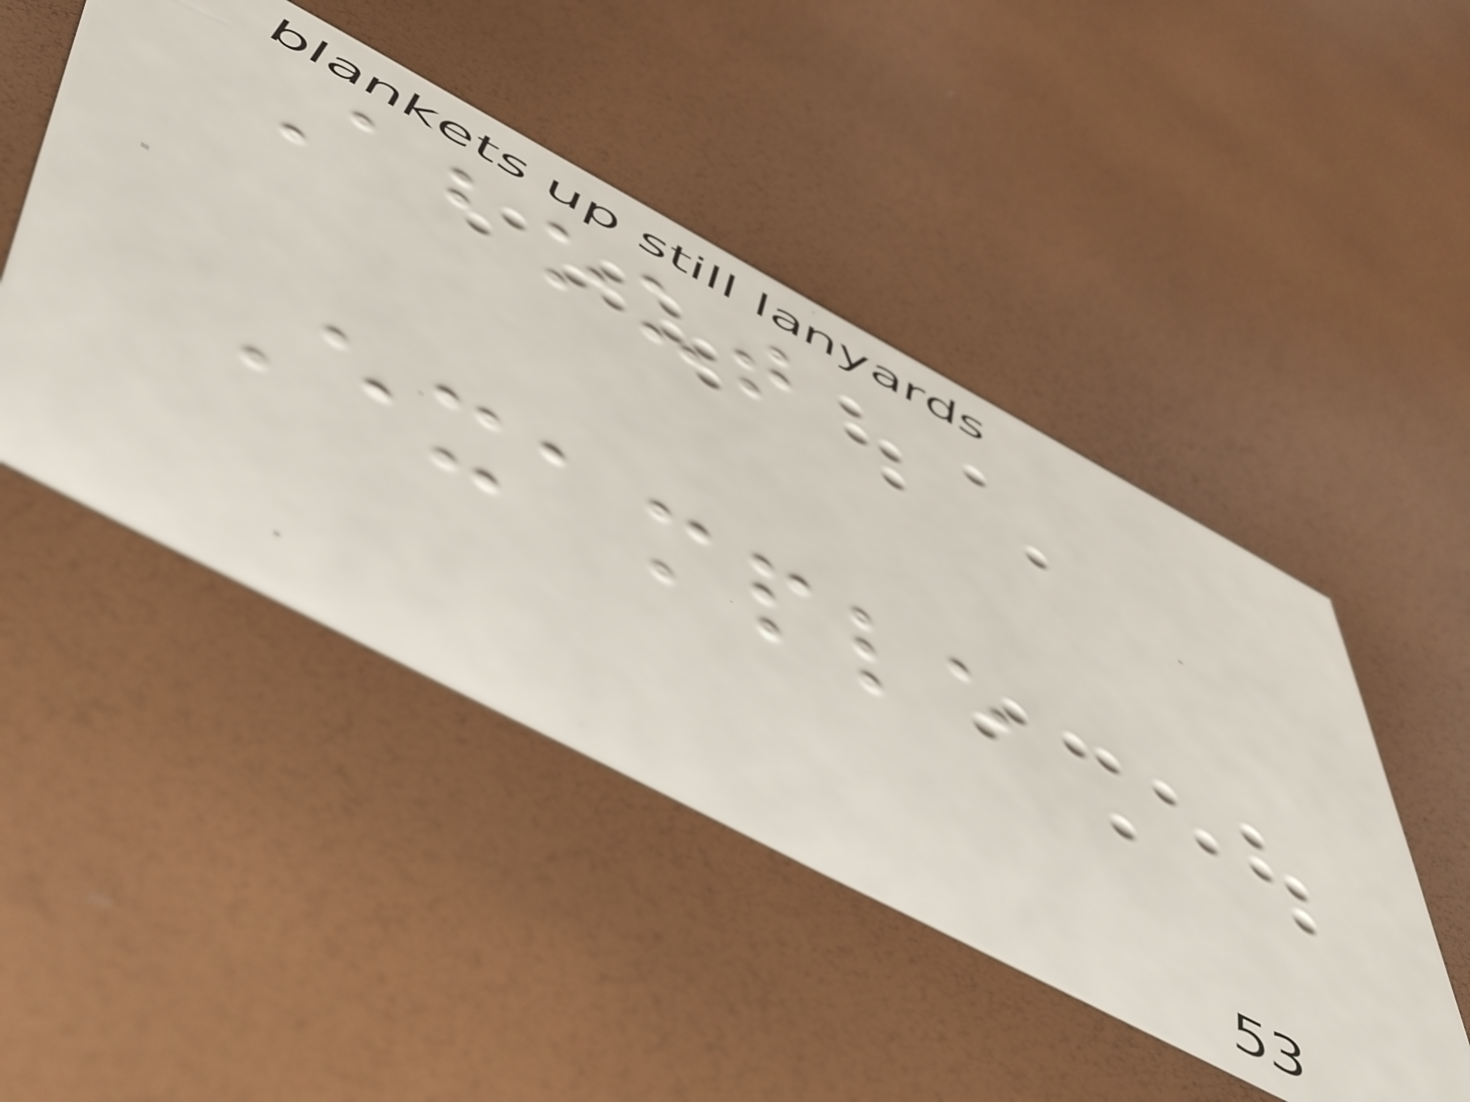About
Example
